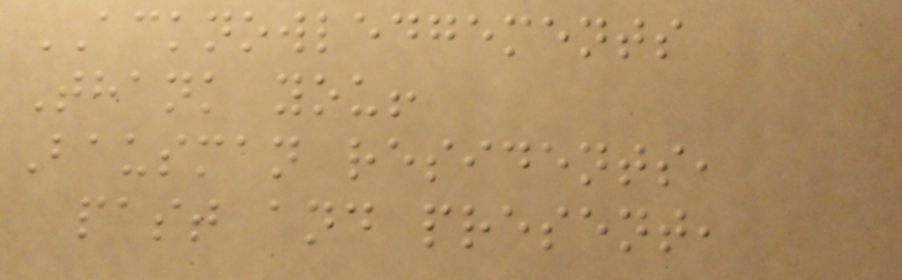ACKNOWLEDGEMENTS
Thank you!
Bausman residents,
past and present,
